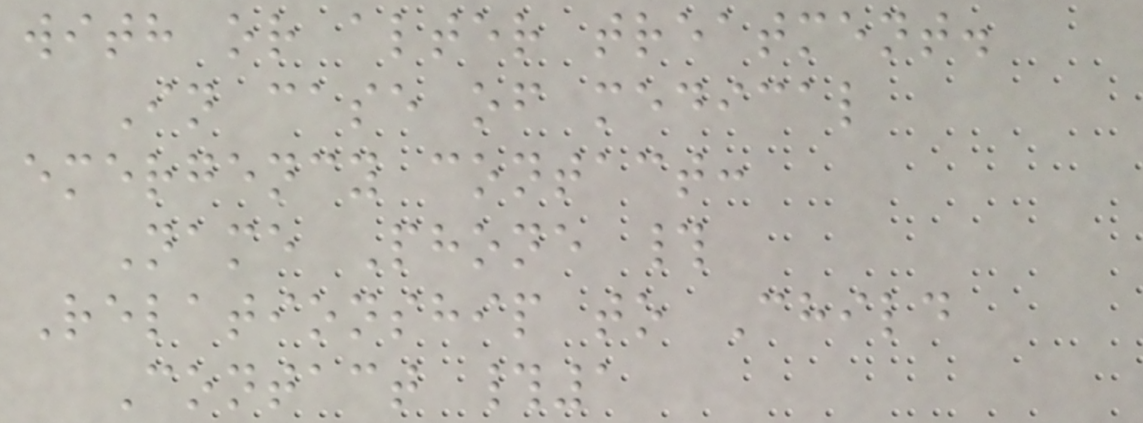with or alter treatment.
In case of medical
emergency contact:
Name Phone #
Relationship to Child
Contact #1
